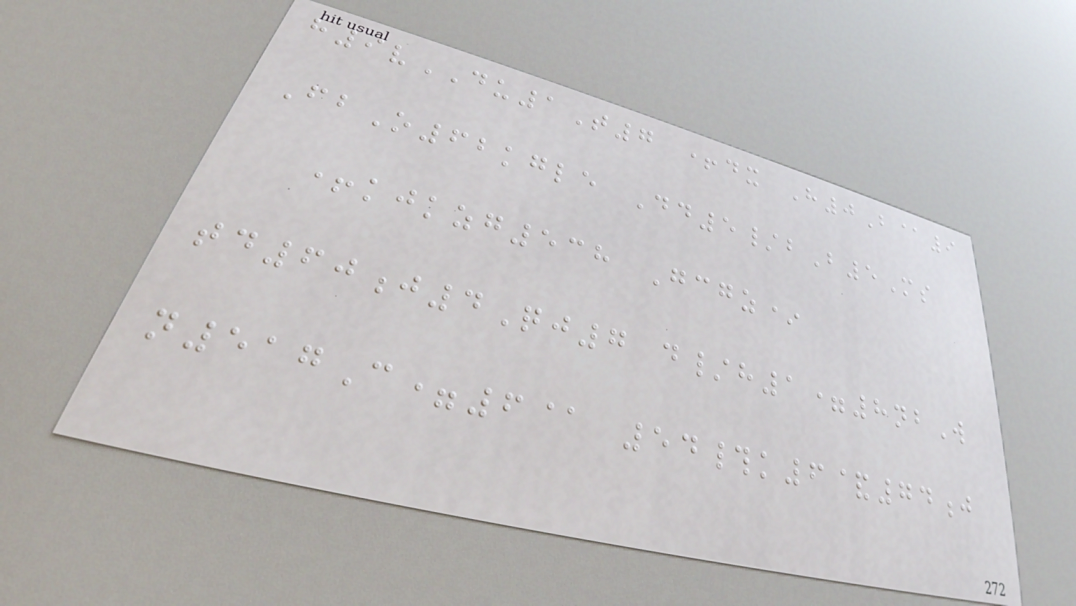h9vDU1T7 +dx H0B@9
FbO62kgle Dd5/bB5Ms
+kjkzg538 Gcgz*
td60j4Qj7 d/h1=8nbW
n517C=6@ 54#k6&74j
